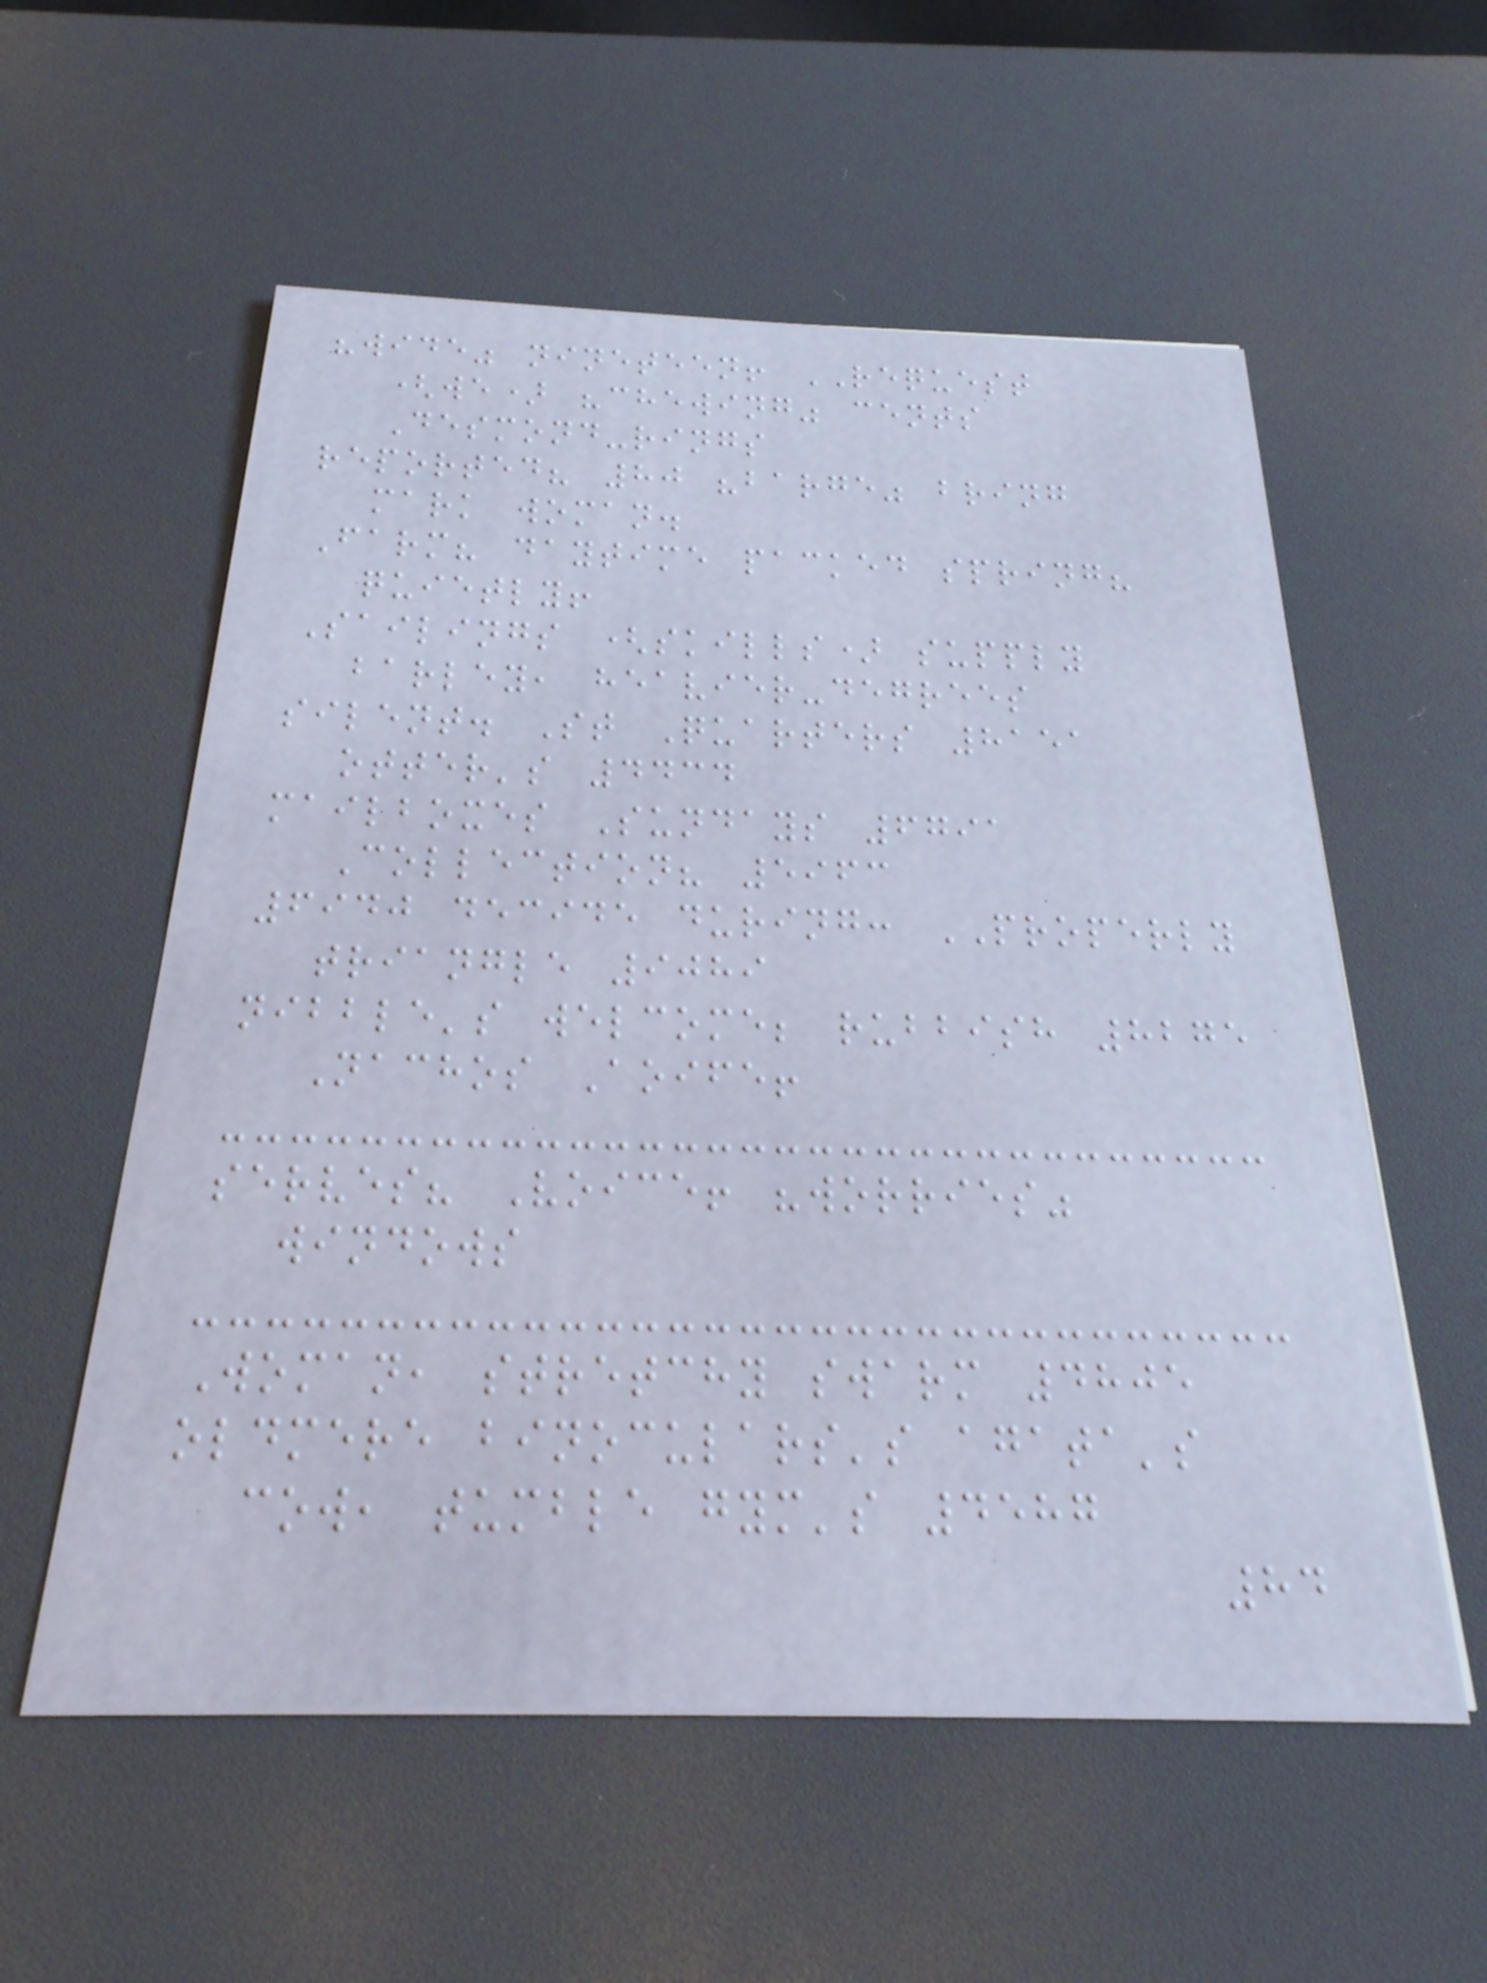"wide" nineteen! REQUEST
(we) "chewing" cents
Desmond-rings
reported? 80 "barge" bring
mark woman.
Farm? daytime packed spring?
quietly!
Sailings (skills) supply
barley, heavier-degrees
silent. St Quarters 8151
otter's 4434
mailboxes Sundays 6791
Collection? 5963
6940 decide during: PROPERLY
triangle 9089
nibble's welcome; rubbish 8275
Nachos Aoife!
serves? Voice! "worries"
windows
Woman, stretchy swarm 4805
oldmere binoculars's agata's
cow, tumble gym's 4587
84
